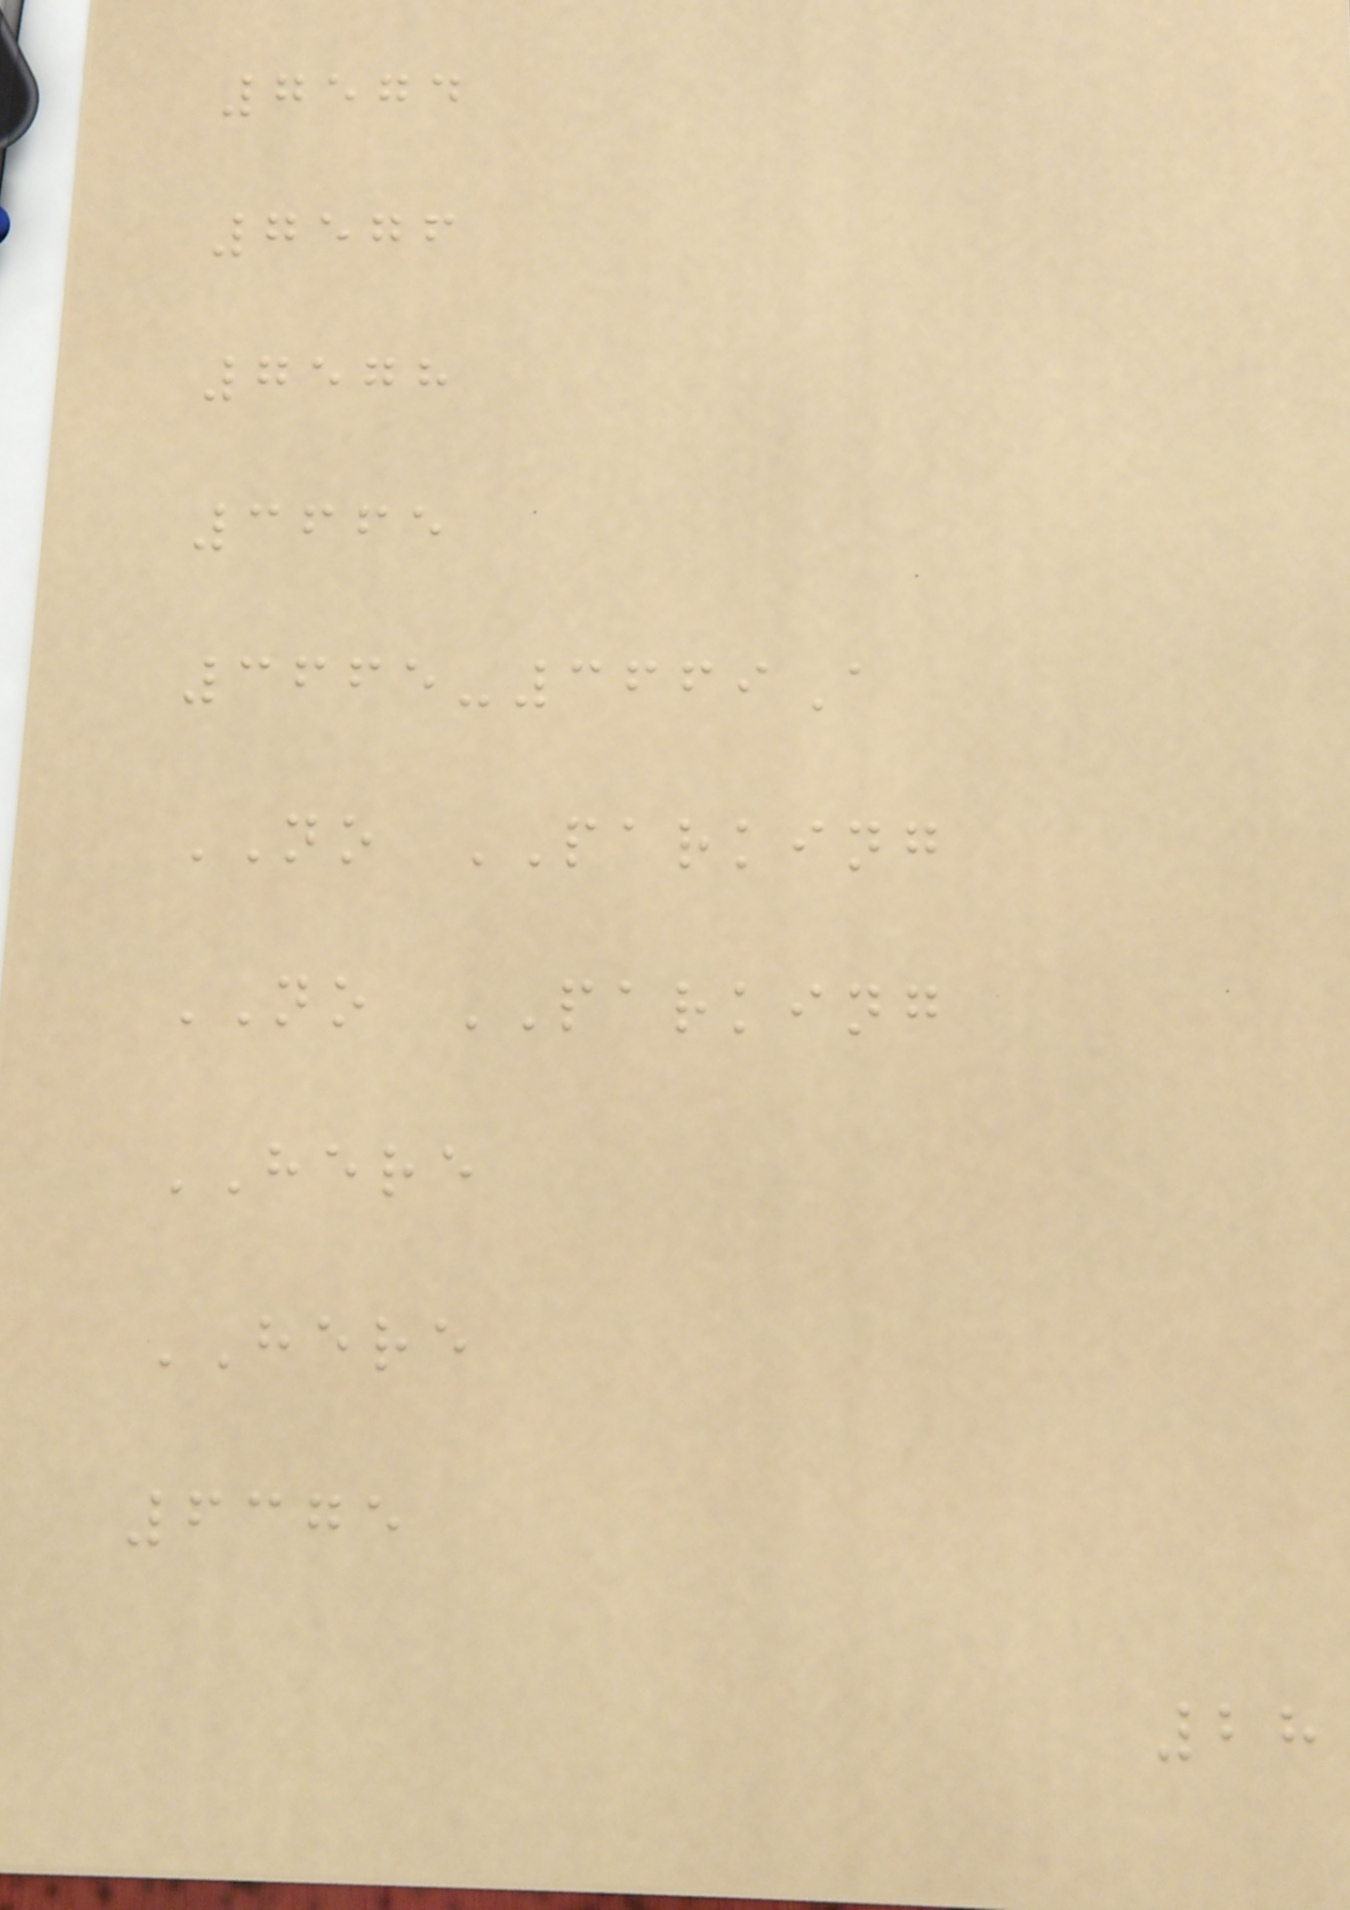7574
7576
7578
3665
3665-3669A
NO PARKING
NO PARKING
HERE
HERE
6375
28
